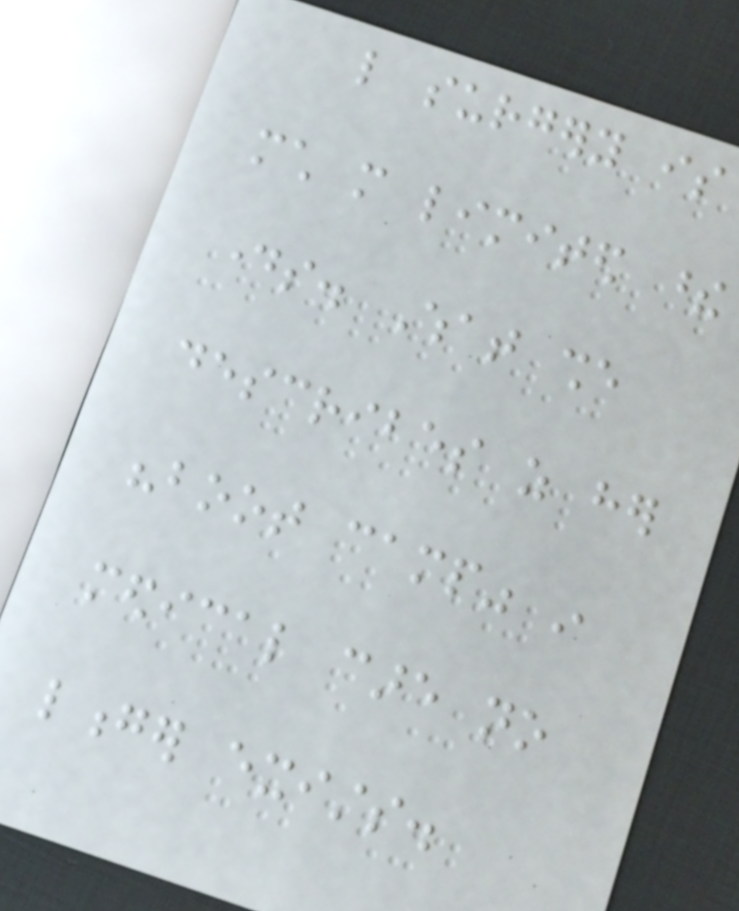like surgery is
much more limited these
days. What she
describes as her
"boot camp" in
medical care no
longer exists.
